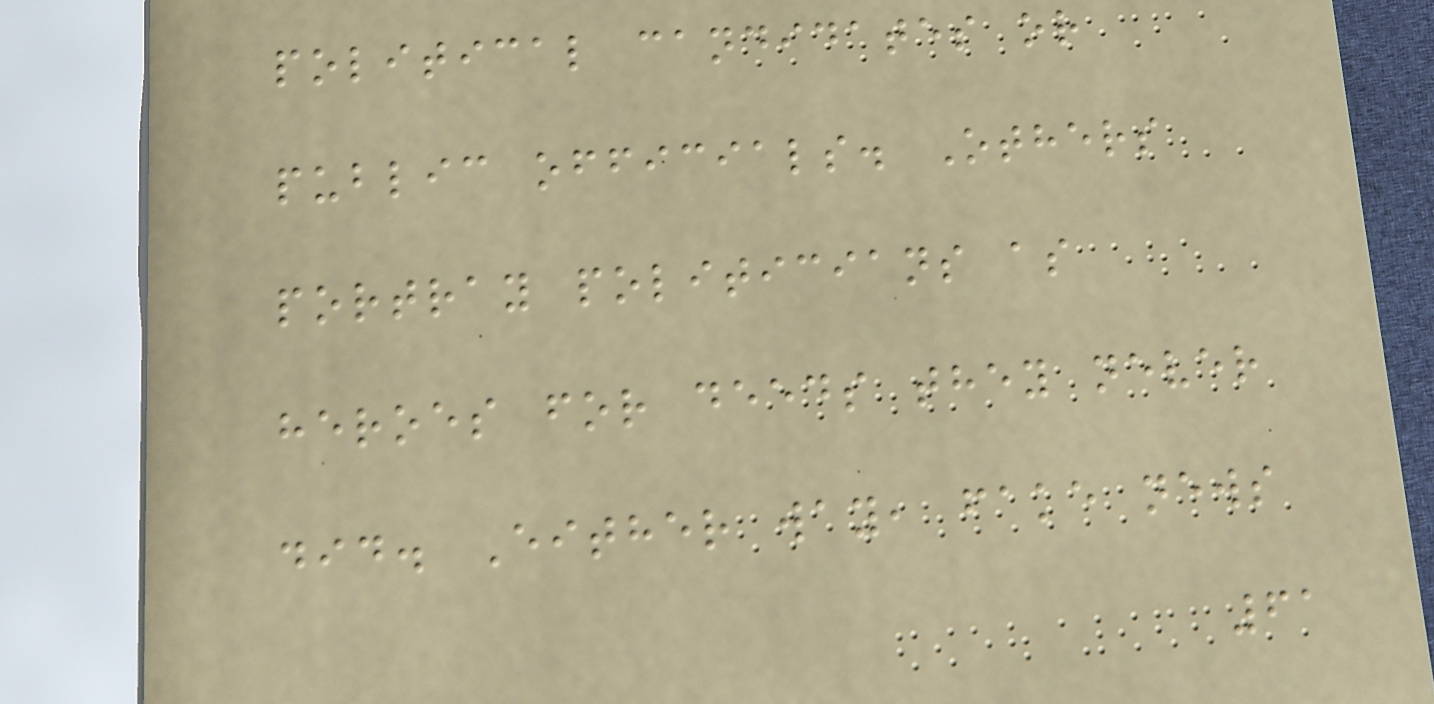political candidates or
public officials. Others
portray politicians as
heroes for deeds they never
did. Either way, fake news
61
